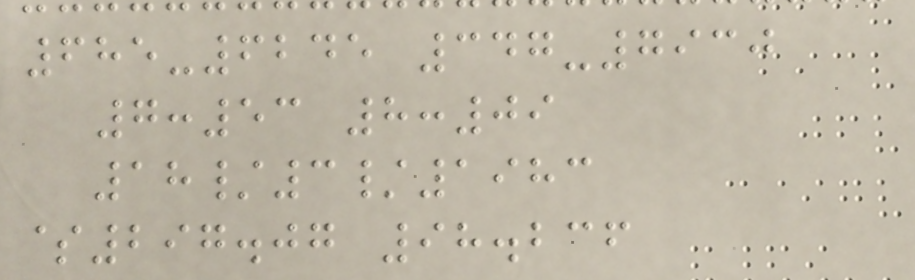685-6245 347-7930
7:53 8:09
18/3/1983
$297.07 98.236
